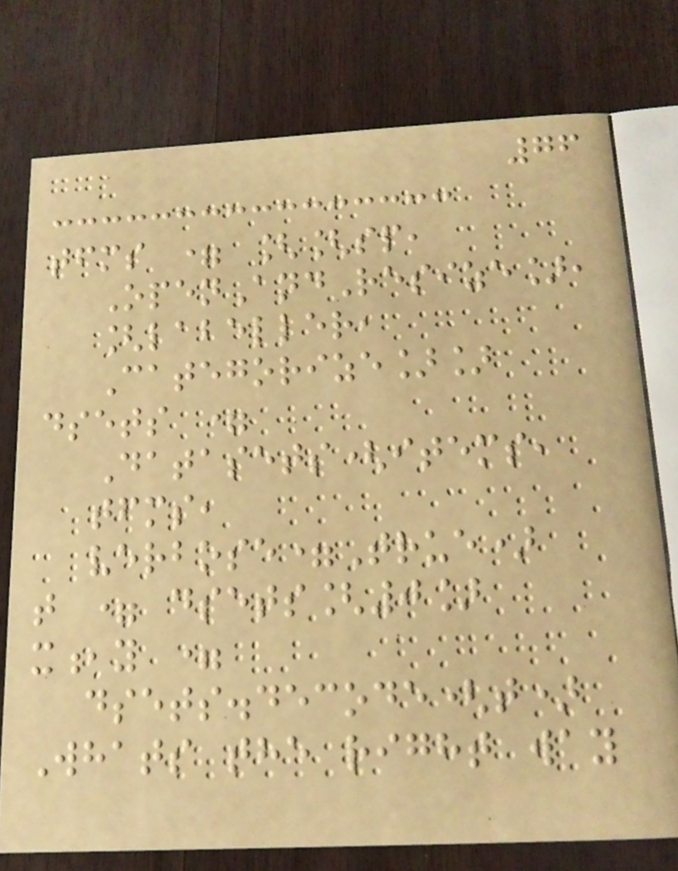76
tfms = [[sp,
OpenAndResize],
[labeller,
Categorize]]
dsets =
Datasets(items,
tfms,
verbose=True)
t = dsets[0]
x,y =
dsets.decode(t)
Whats the right way
